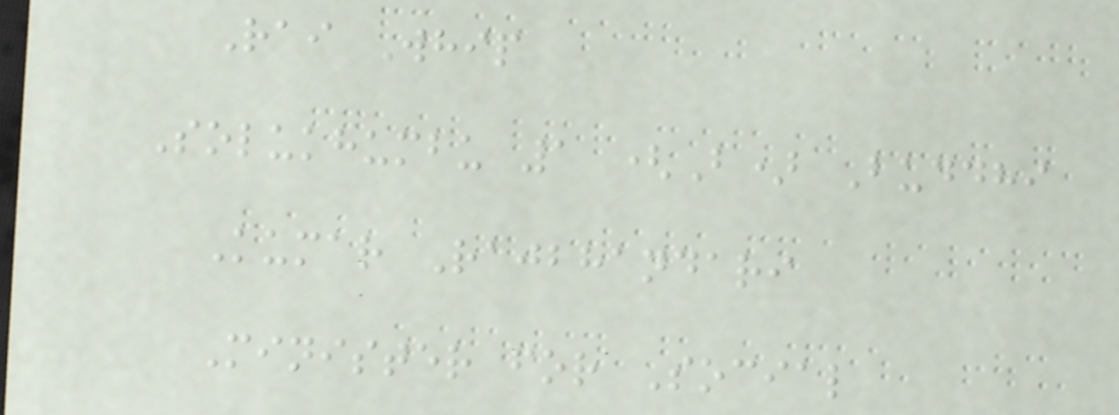Rai Whip
Solukhumbu 1 (B) Buddhi
Kumar Rajbhandari
Minister for Social
